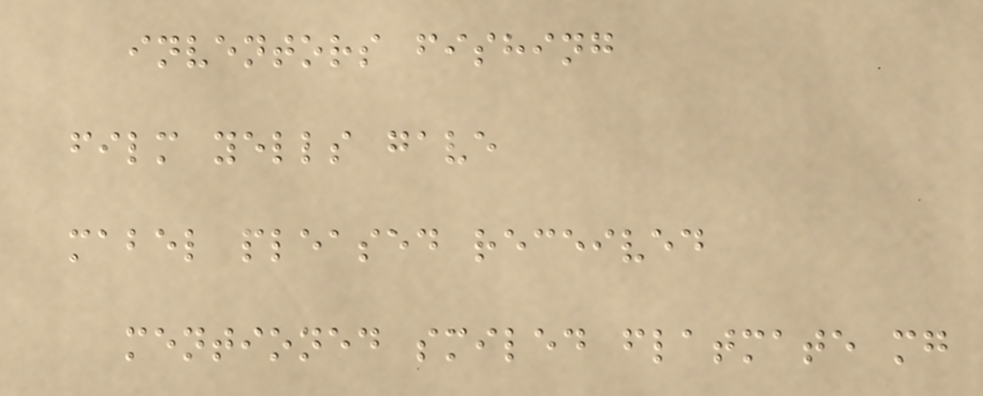inventors fishing
film yells gave
mabel pleased received
mentioned smiled flatmate mg
